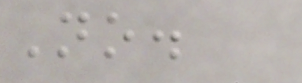No.
